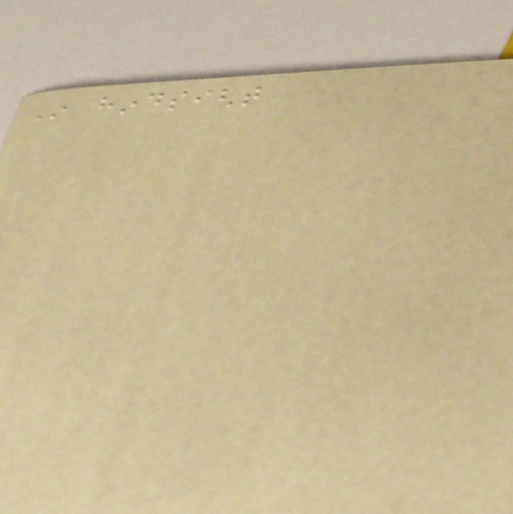In hindsight
